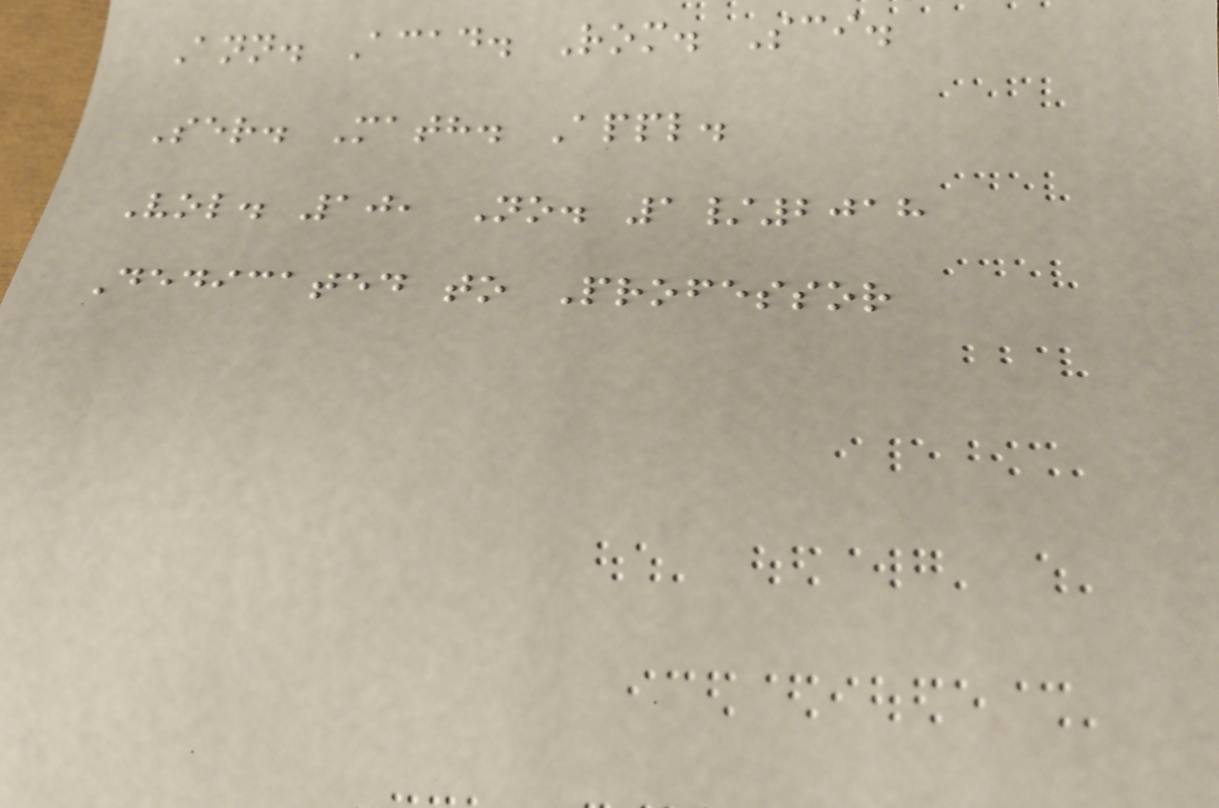Ann. Acad. Rom. Sci.
Ser. Math. Appl.
Vol. 10, No. 1/2018
Dedicated to Professor
